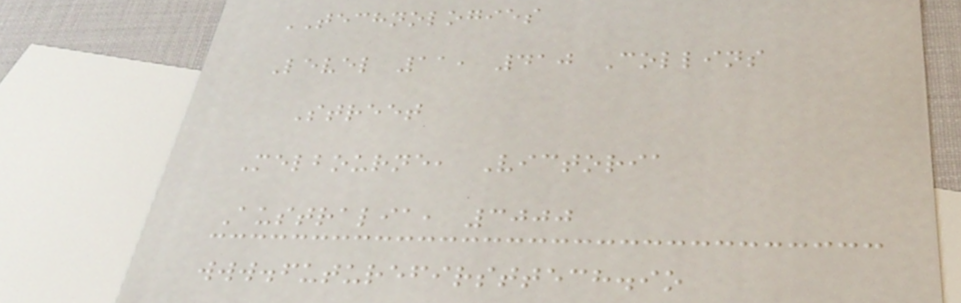TECHNOLOGIES
Level 11, 410 Collins
Street
Melbourne, Victoria
Australia, 3000
www.futurefirsttech.io
